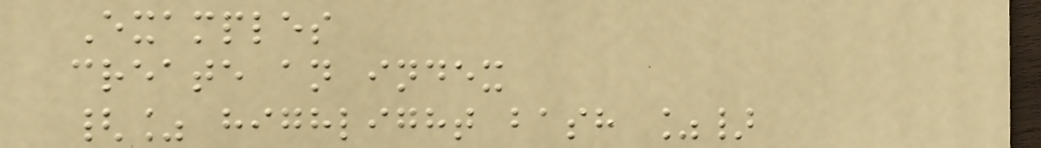Examples
create an index
{% highlight bash %}
